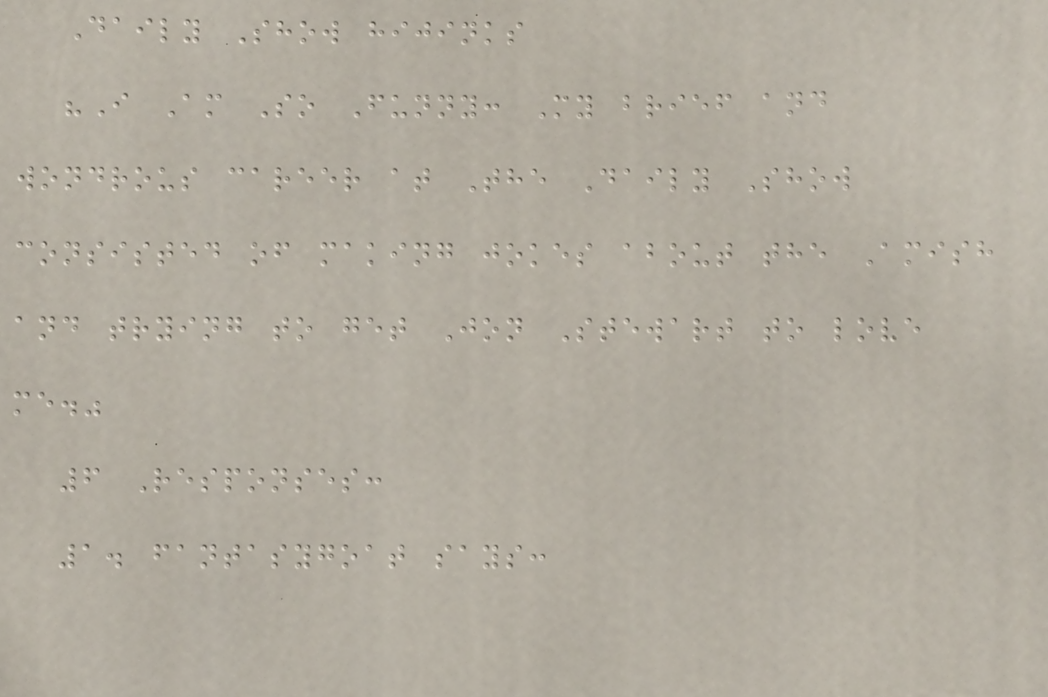Daily Show hijinks
"I Am So Funny: My brief and
wondrous career at The Daily Show
consisted of making jokes about the Amish
and trying to get Jon Stewart to love
me."
6 Responses:
1. fantasygoat says:
